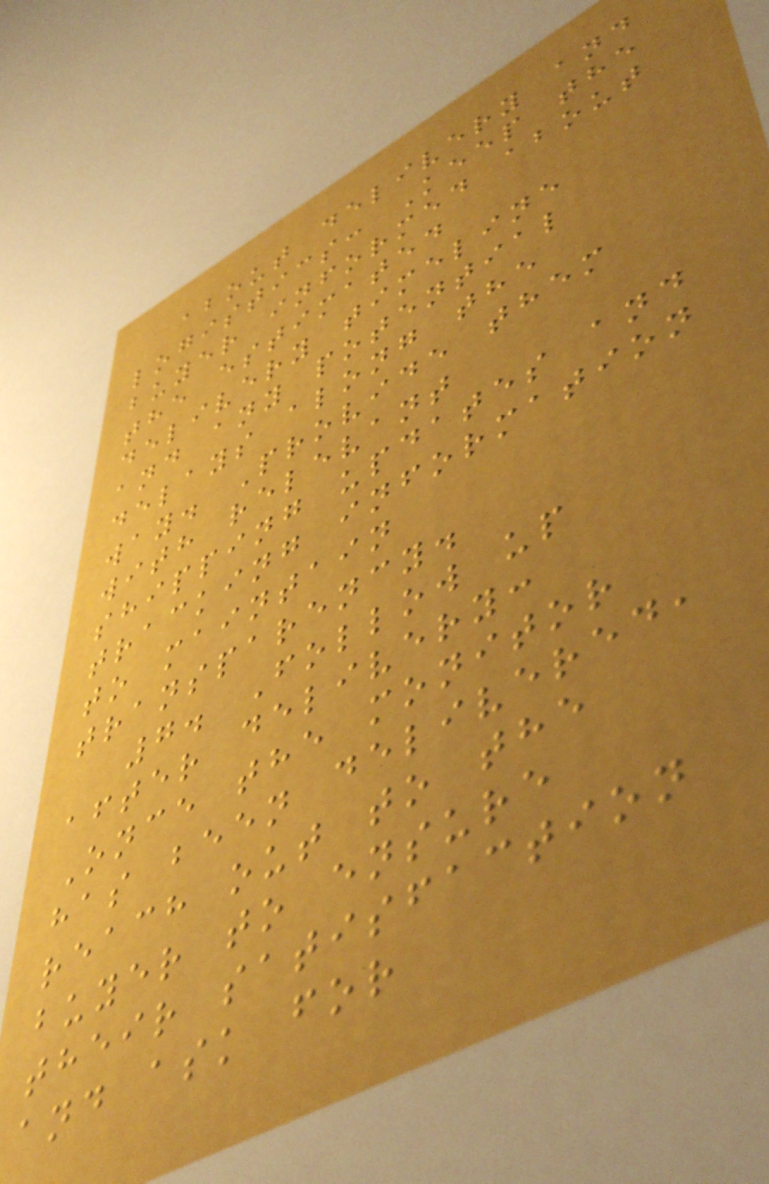about delivery and
logistics: Keep the
buyer informed about
the estimated
delivery timeline
and any potential
delays along the
way. Provide them
with relevant
shipping updates and
tracking information
to maintain
transparency.
7. Follow up
after delivery:
Once the monitor
has been delivered,
reach out to the
buyer to ensure
their satisfaction
and ask for
